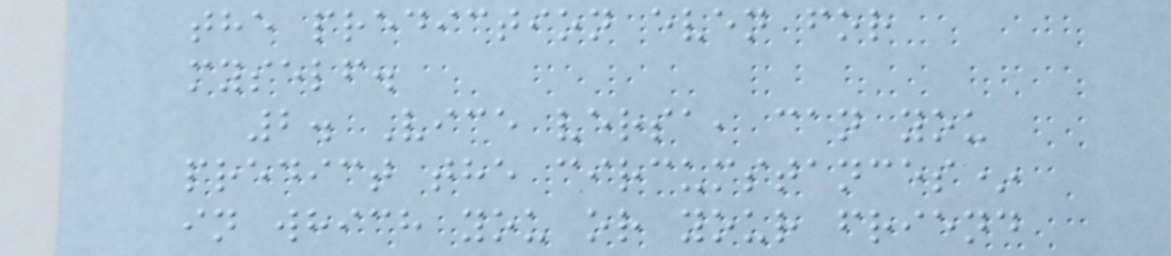the prediction even for
myself.
2. Vice versa, can you
predict the circumstances*
in which you or your friend
